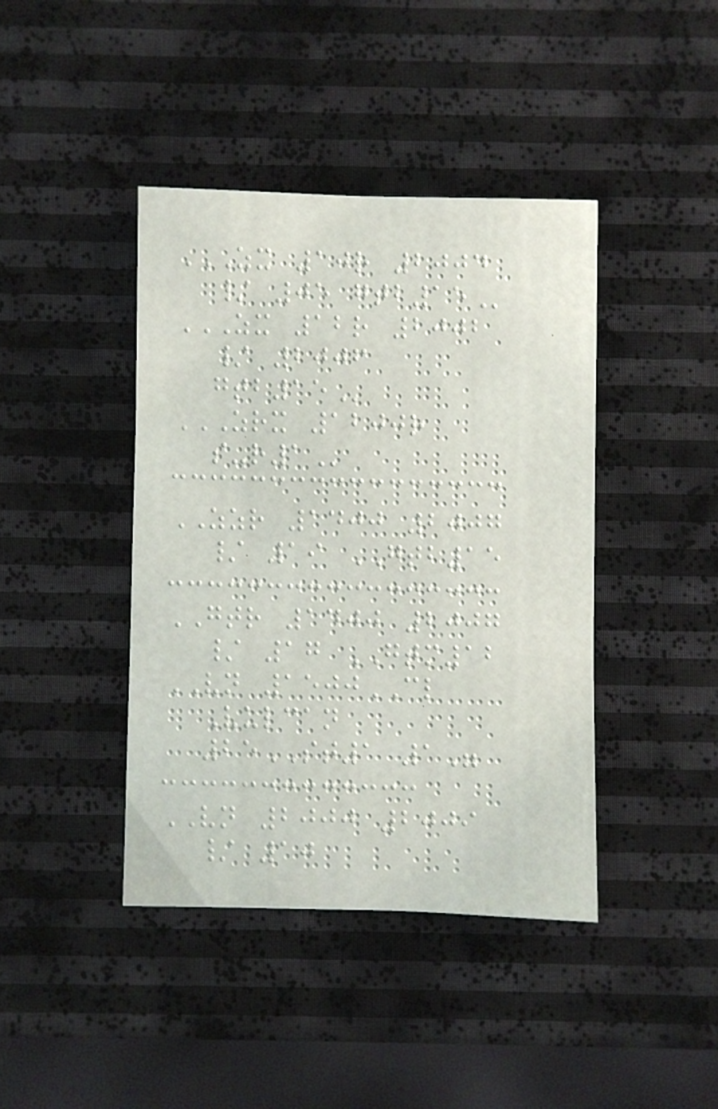ZX 10R 2004
/ 05 GTB15
ZX 12R 2002
/ 2006
GTB15
ZRX 1200R
S-R1
ZZR 1400 2007
/ 19 GTB15
GTR 1400 2007
/ 17 GTM12
VN 1500CL
Vulcan
25ST1 1"
VN 2000 2009
/ 10
